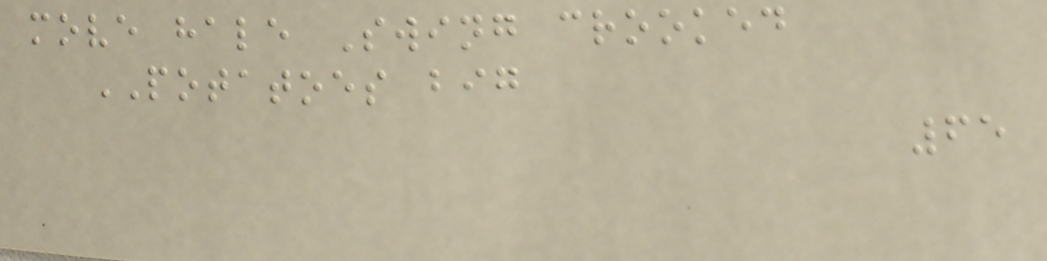move hale Swing crooked
POTATOES big
65
